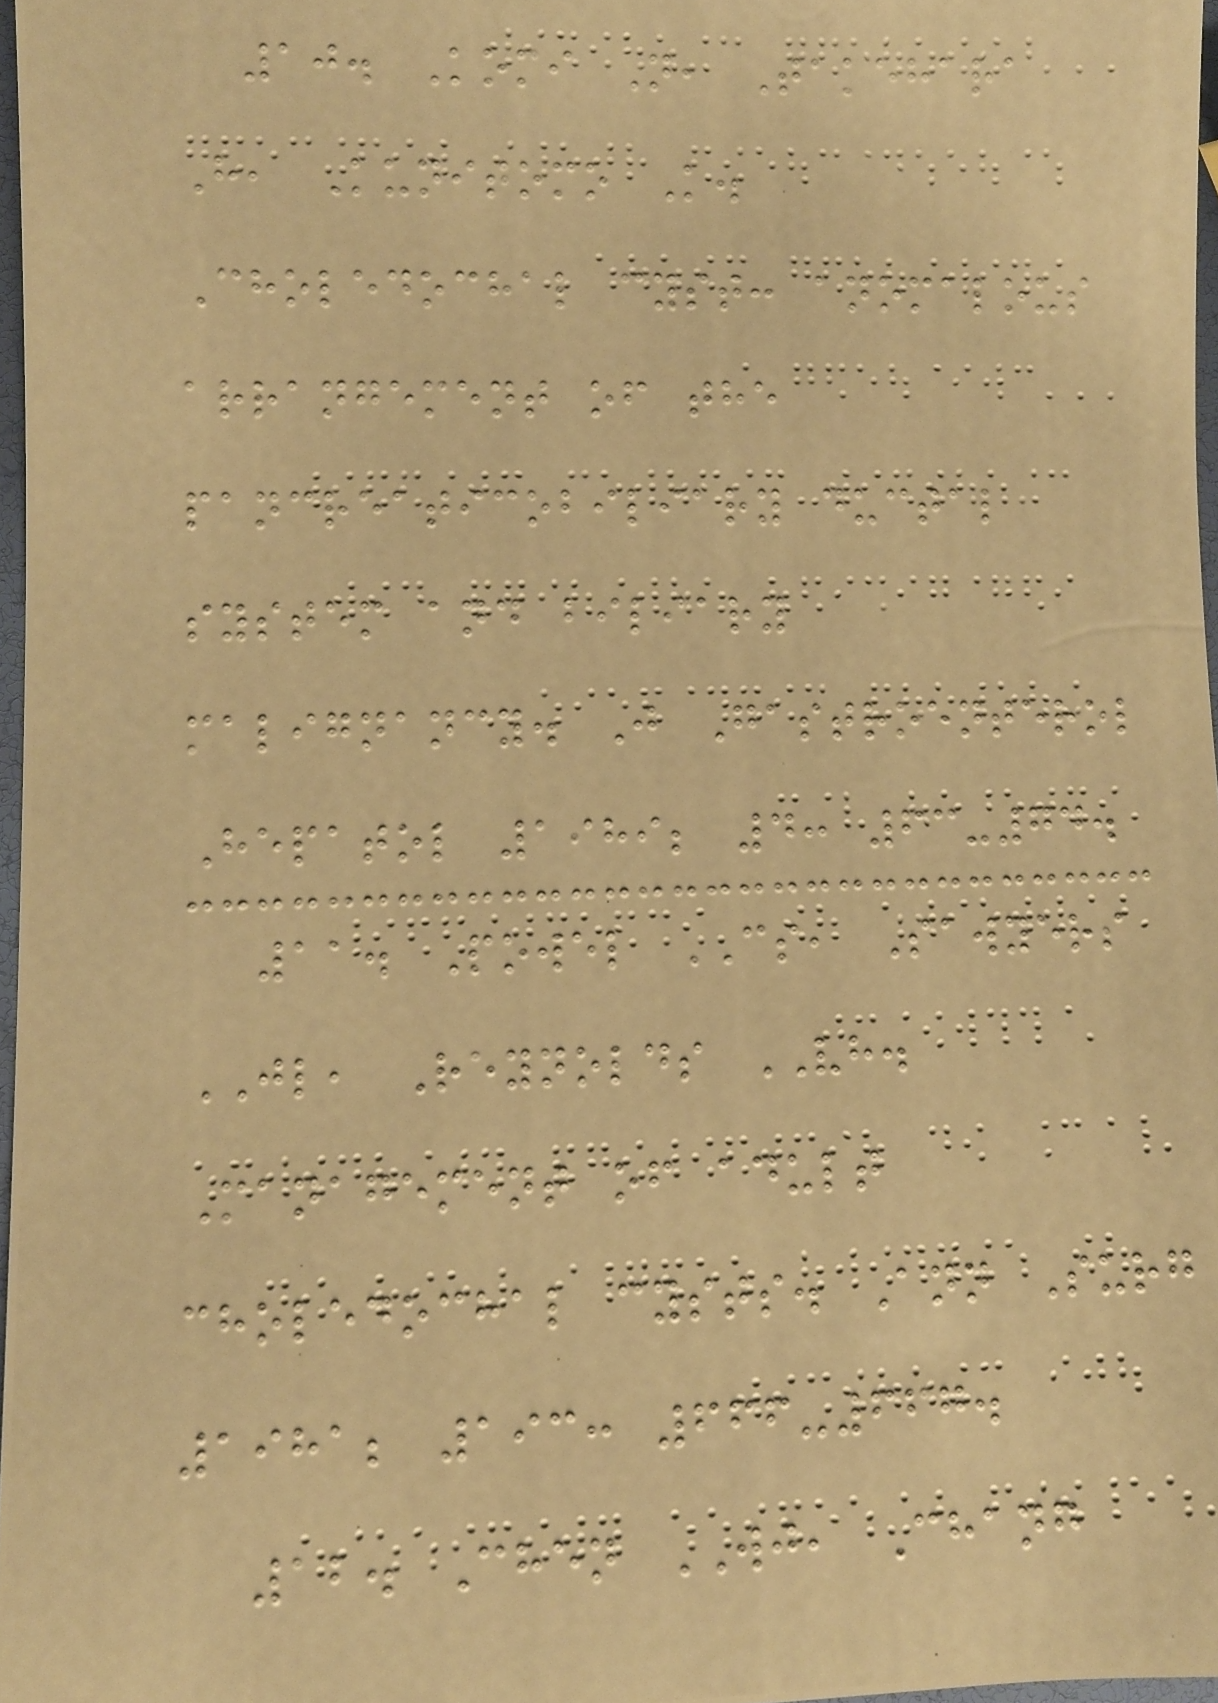10. Komi N, Takehara
H, Kunitomo K.
Choledochal cyst: anomalous
arrangement of the
pancreaticobiliary ductal
system and biliary
malignancy. J Gastroenterol
Hepatol 1989; 4: 63-74.
11. Powel CS, Sawyers
JL, Reynolds VH.
Management of adult
choledochal cysts. Ann Surg
1981; 193: 666-667.
12. Chen WJ, Chang
